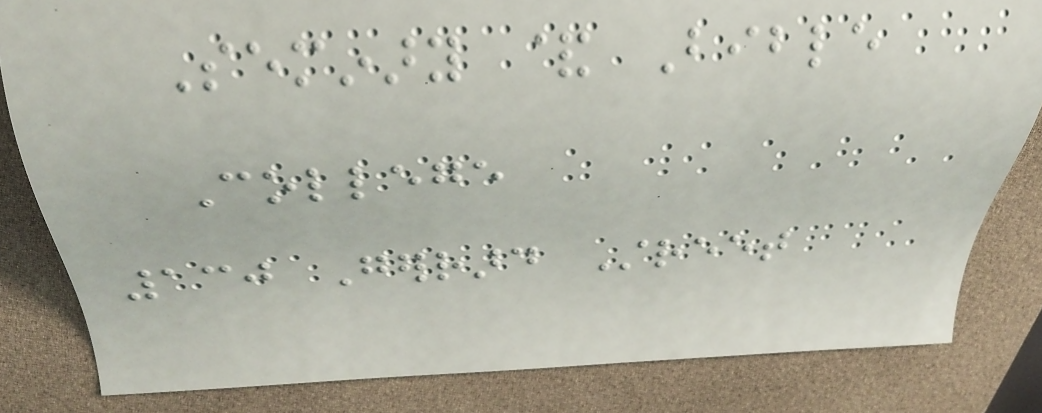Seminary & Bible
College
130 Gerrard Street
